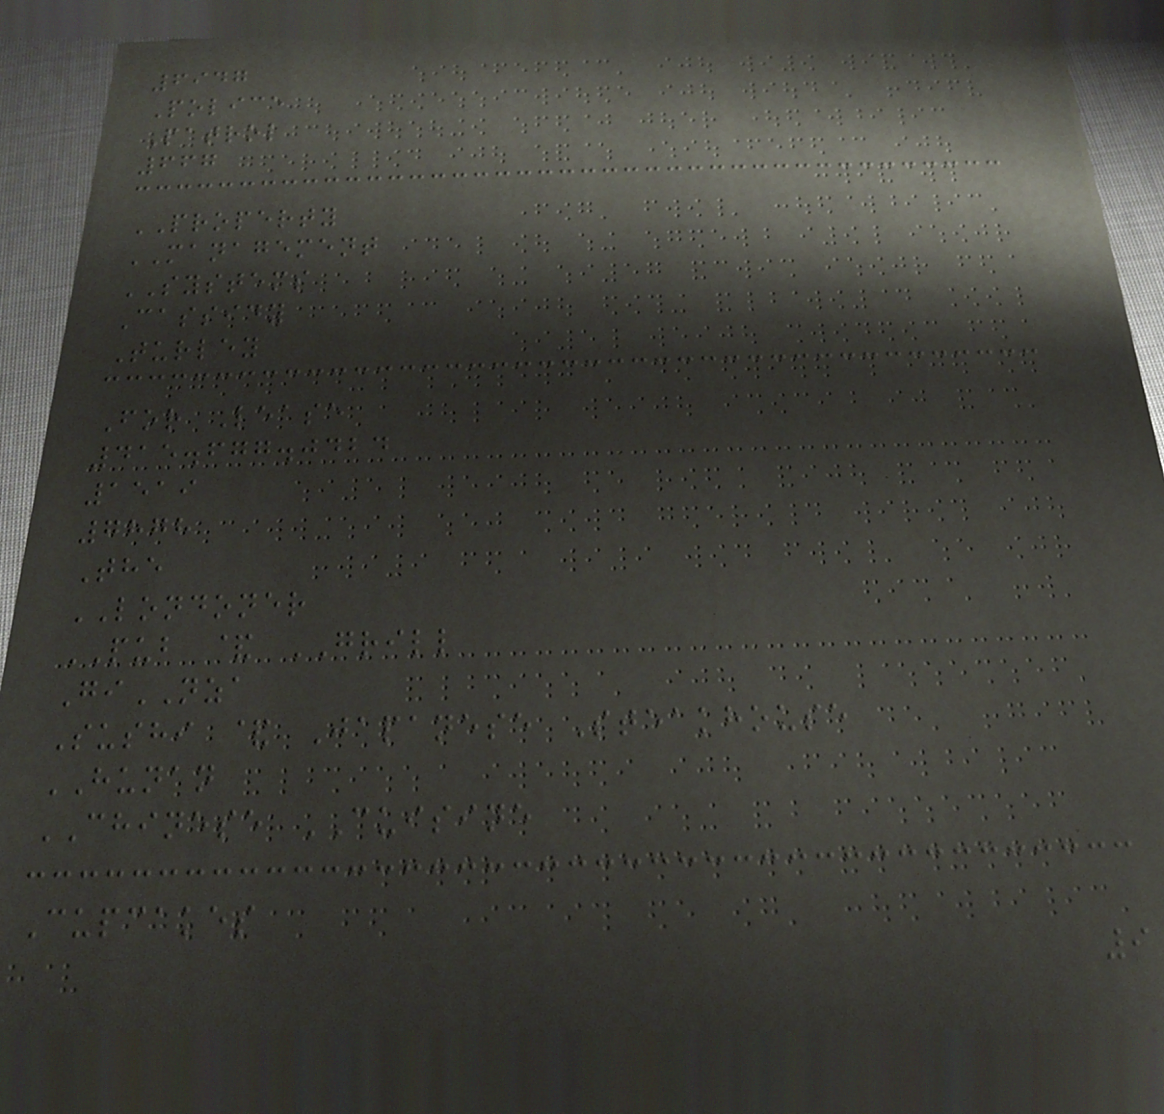6947
Police
Patrol
667
PROPERTY
MANAGEMENT
SYSTEMS
Cassidy
Turley
For Lease
415.677.0424
1519
7878
The
LONDONER
PUB & GRILL
GiNZA
Sushi & Japanese Steakhouse
HUNAN
CHINESE CUISINE
Cupcakes
9
